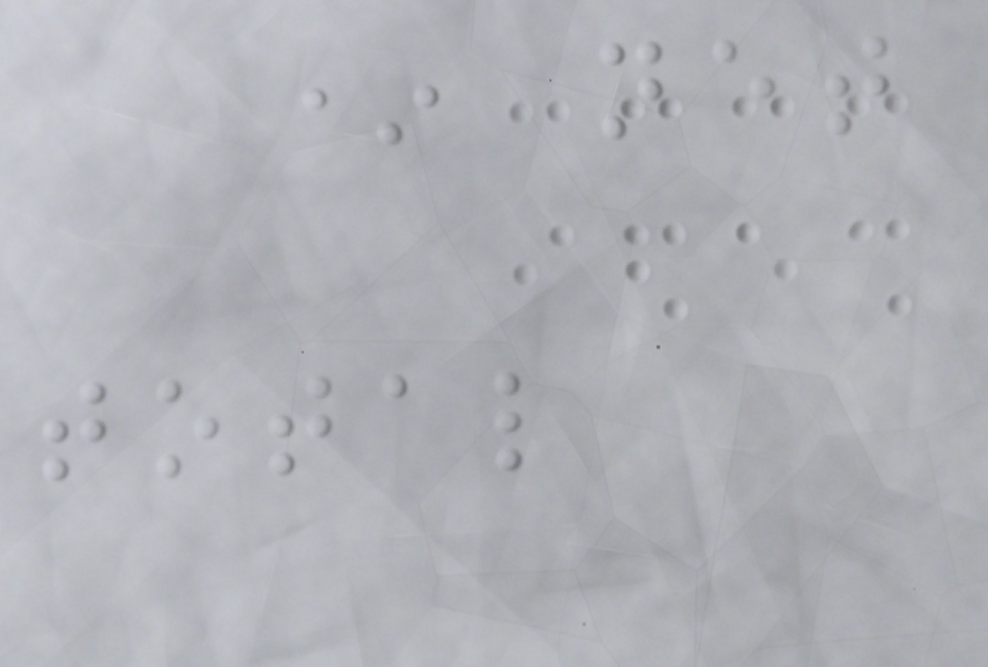* net
total
